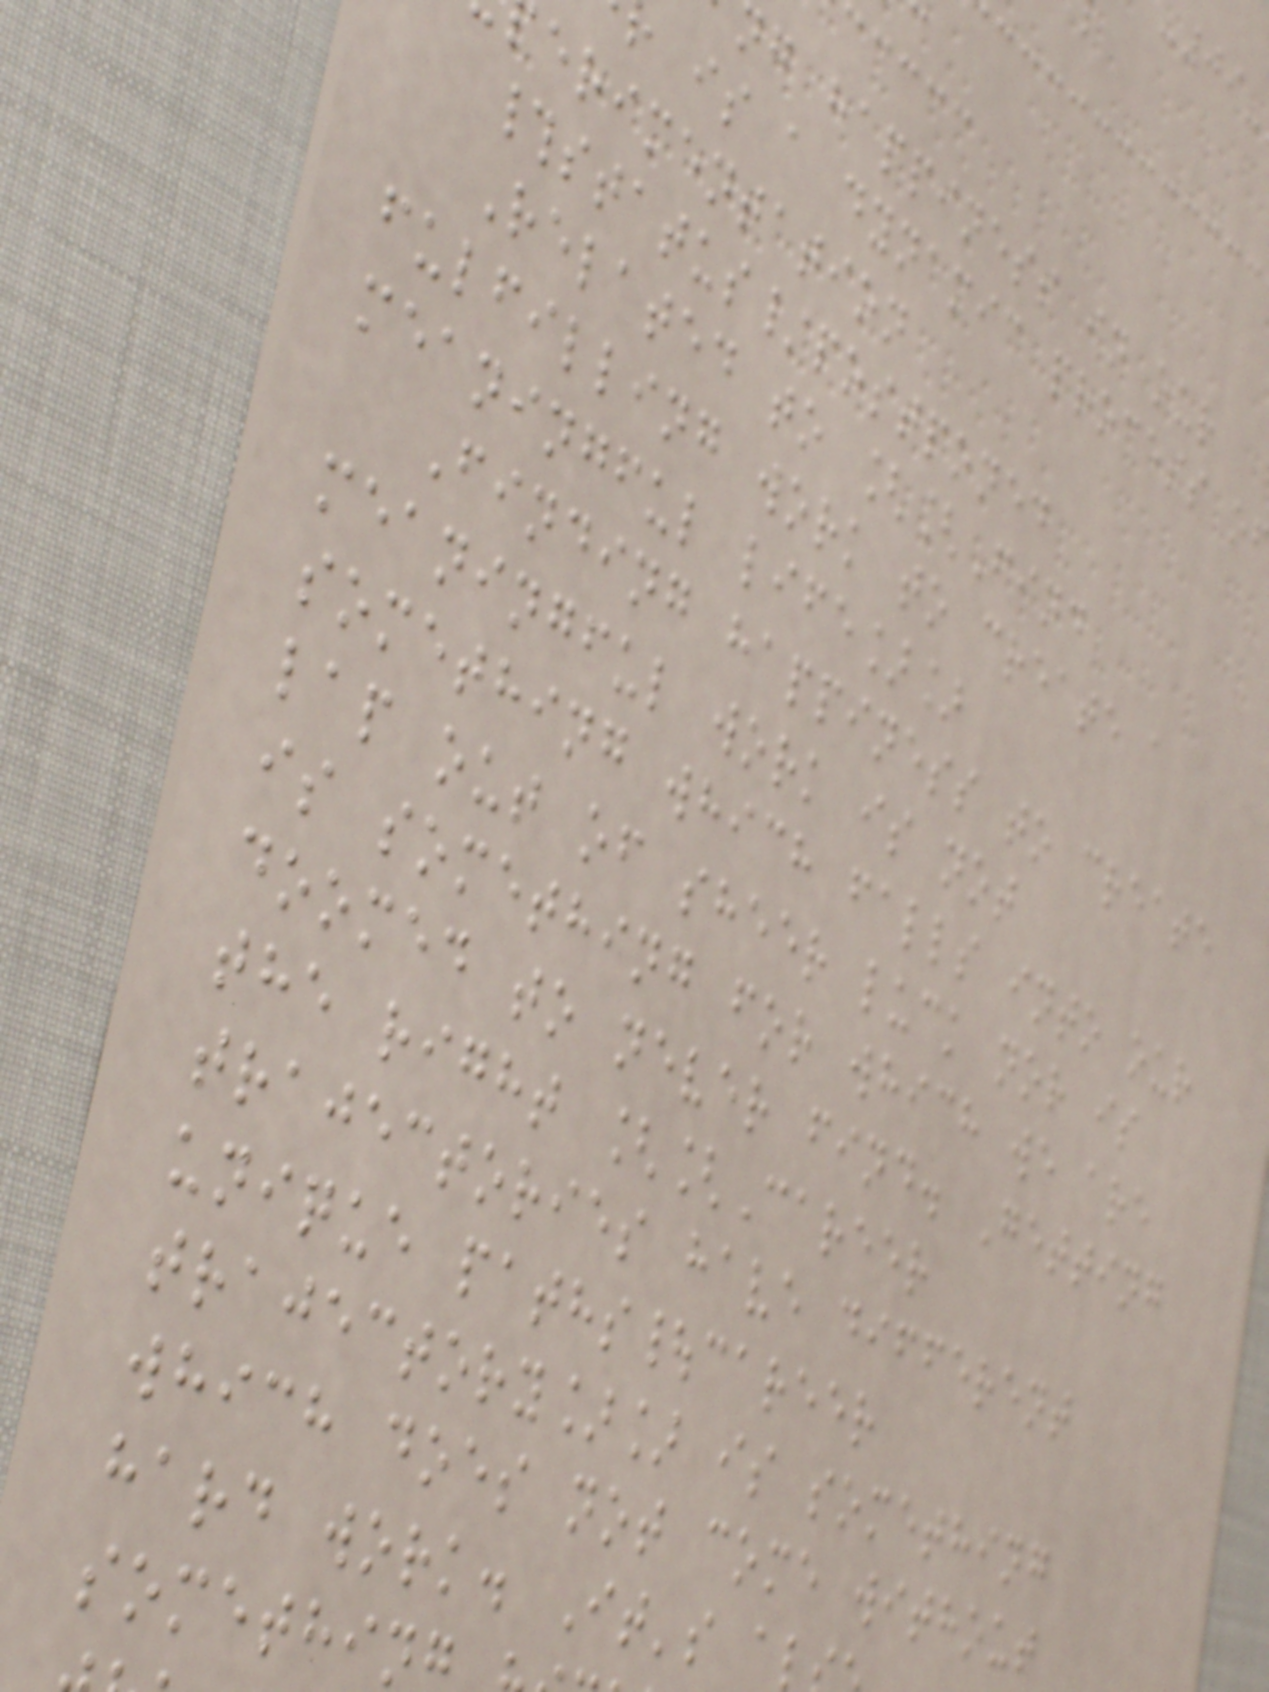ng happiness in our
is a dynamic process o
erimentation
#status/postponed
Related to [[Find
fulfilling work to create a
meaningful life]]
Finding happiness to create
meaningful work is not
something which falls into our
lap out of sheer luck nor is
is something for which we are
doomed to never find. Getting
the right [[Career
trajectories have different
unique paths|career
trajectory]] is something
which does not come without
hard work. It's a
somethin
